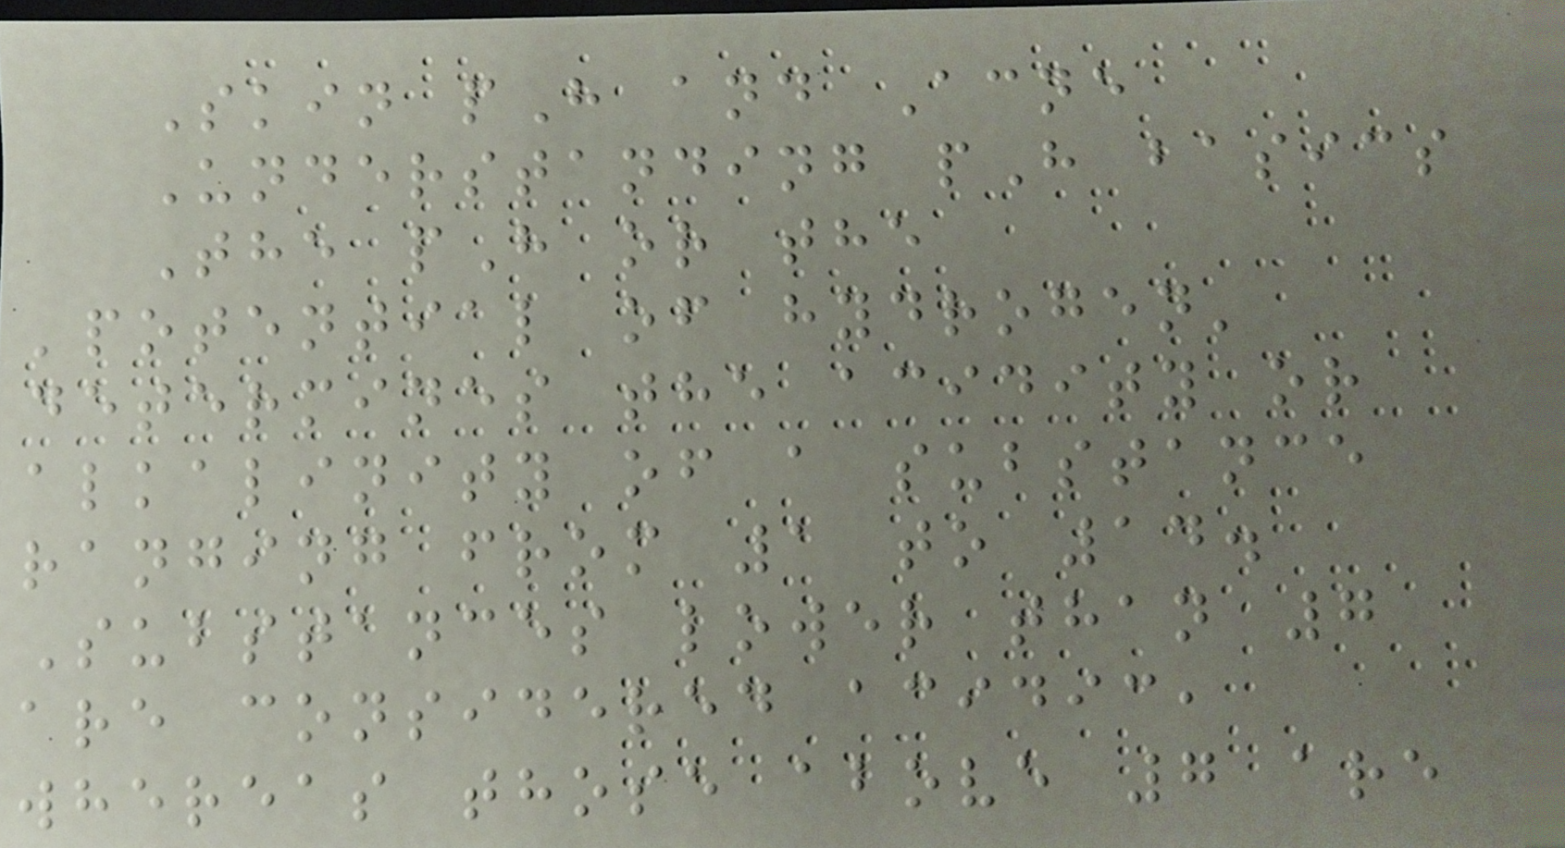Skin pH and Acne
Understanding pH basics
The pH or the
'potential of hydrogen'
determines the acidity or
alkalinity of a substance
ranging from 1 to 14.
Substances lower than 7
are considered acidic,
whereas those above 7 are
